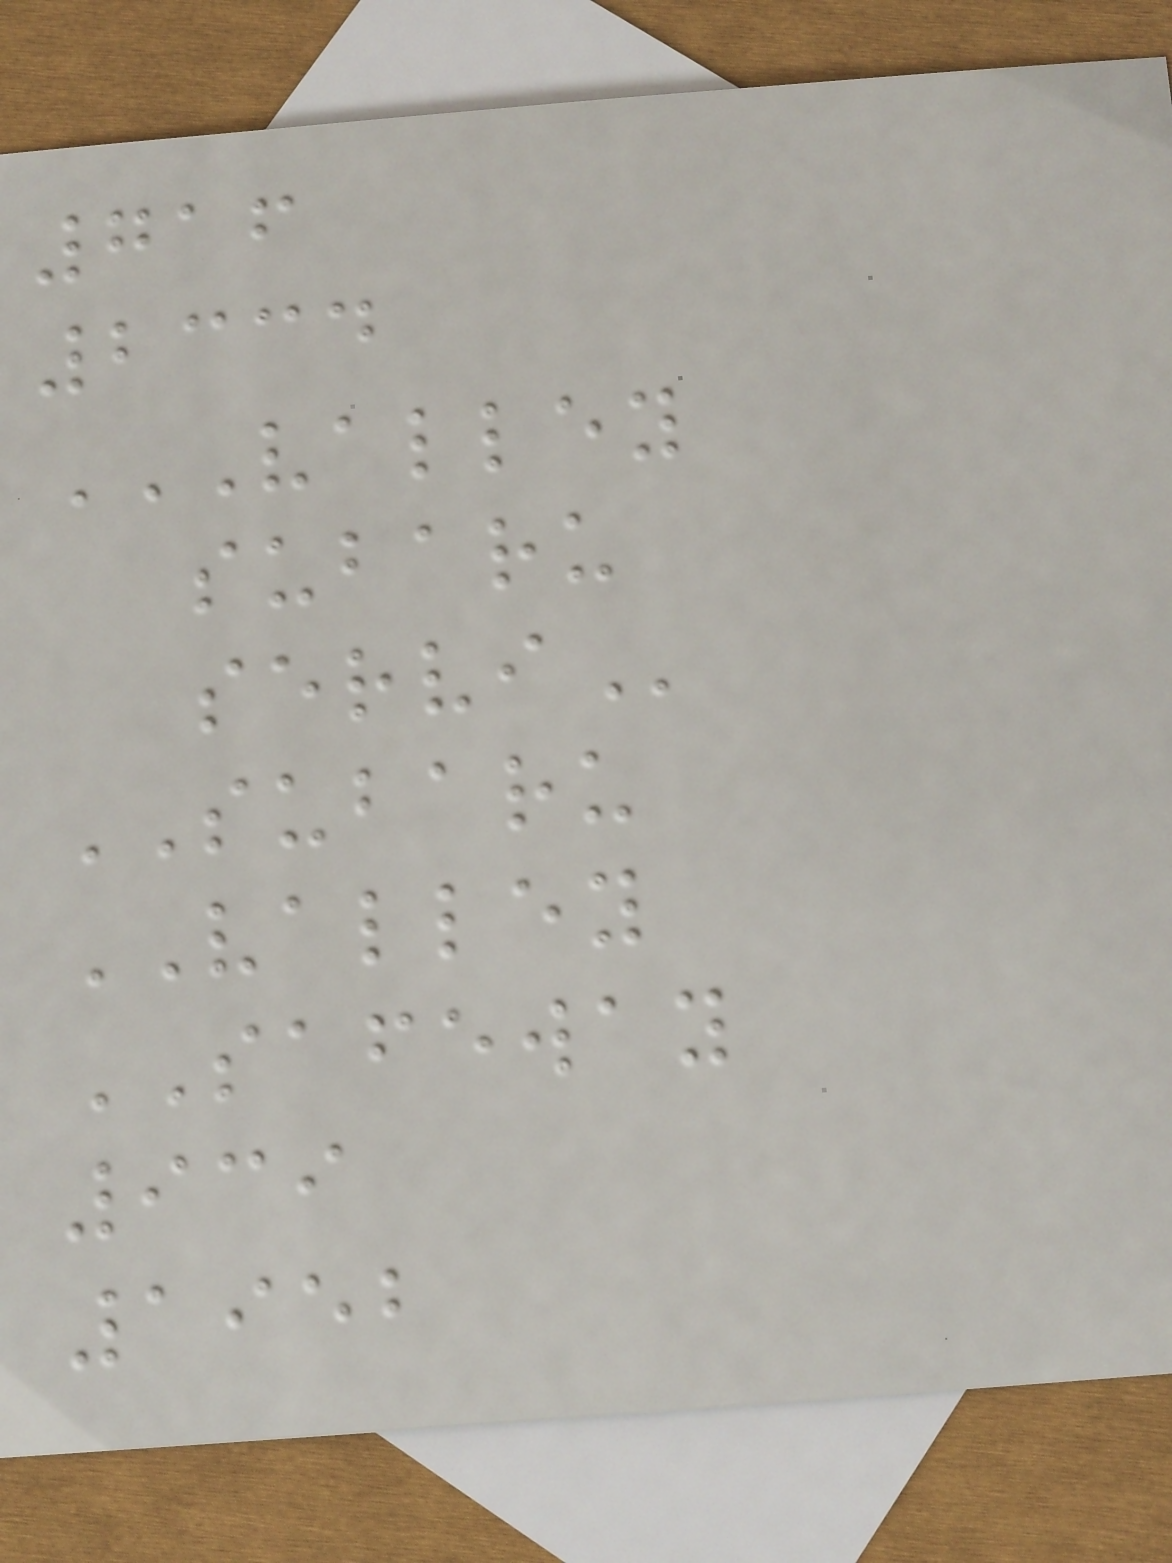716
2334
VALLEY
SUBARU
SERVI
SUBARU
VALLEY
SAFEWAY
939
1952
